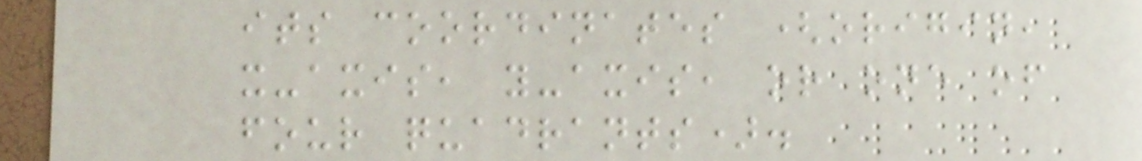its coordinates (origin,
x-axis, y-axis, or one of
four quadrants).
